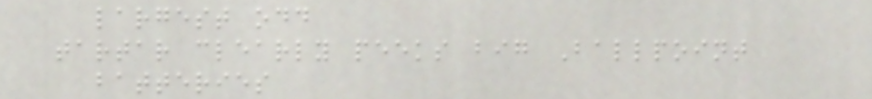largest odd
tartar clearly peeks big Ballpoint
batteries
